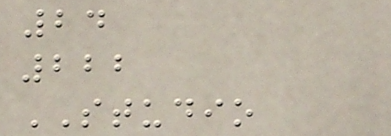24
222
STUDIO
